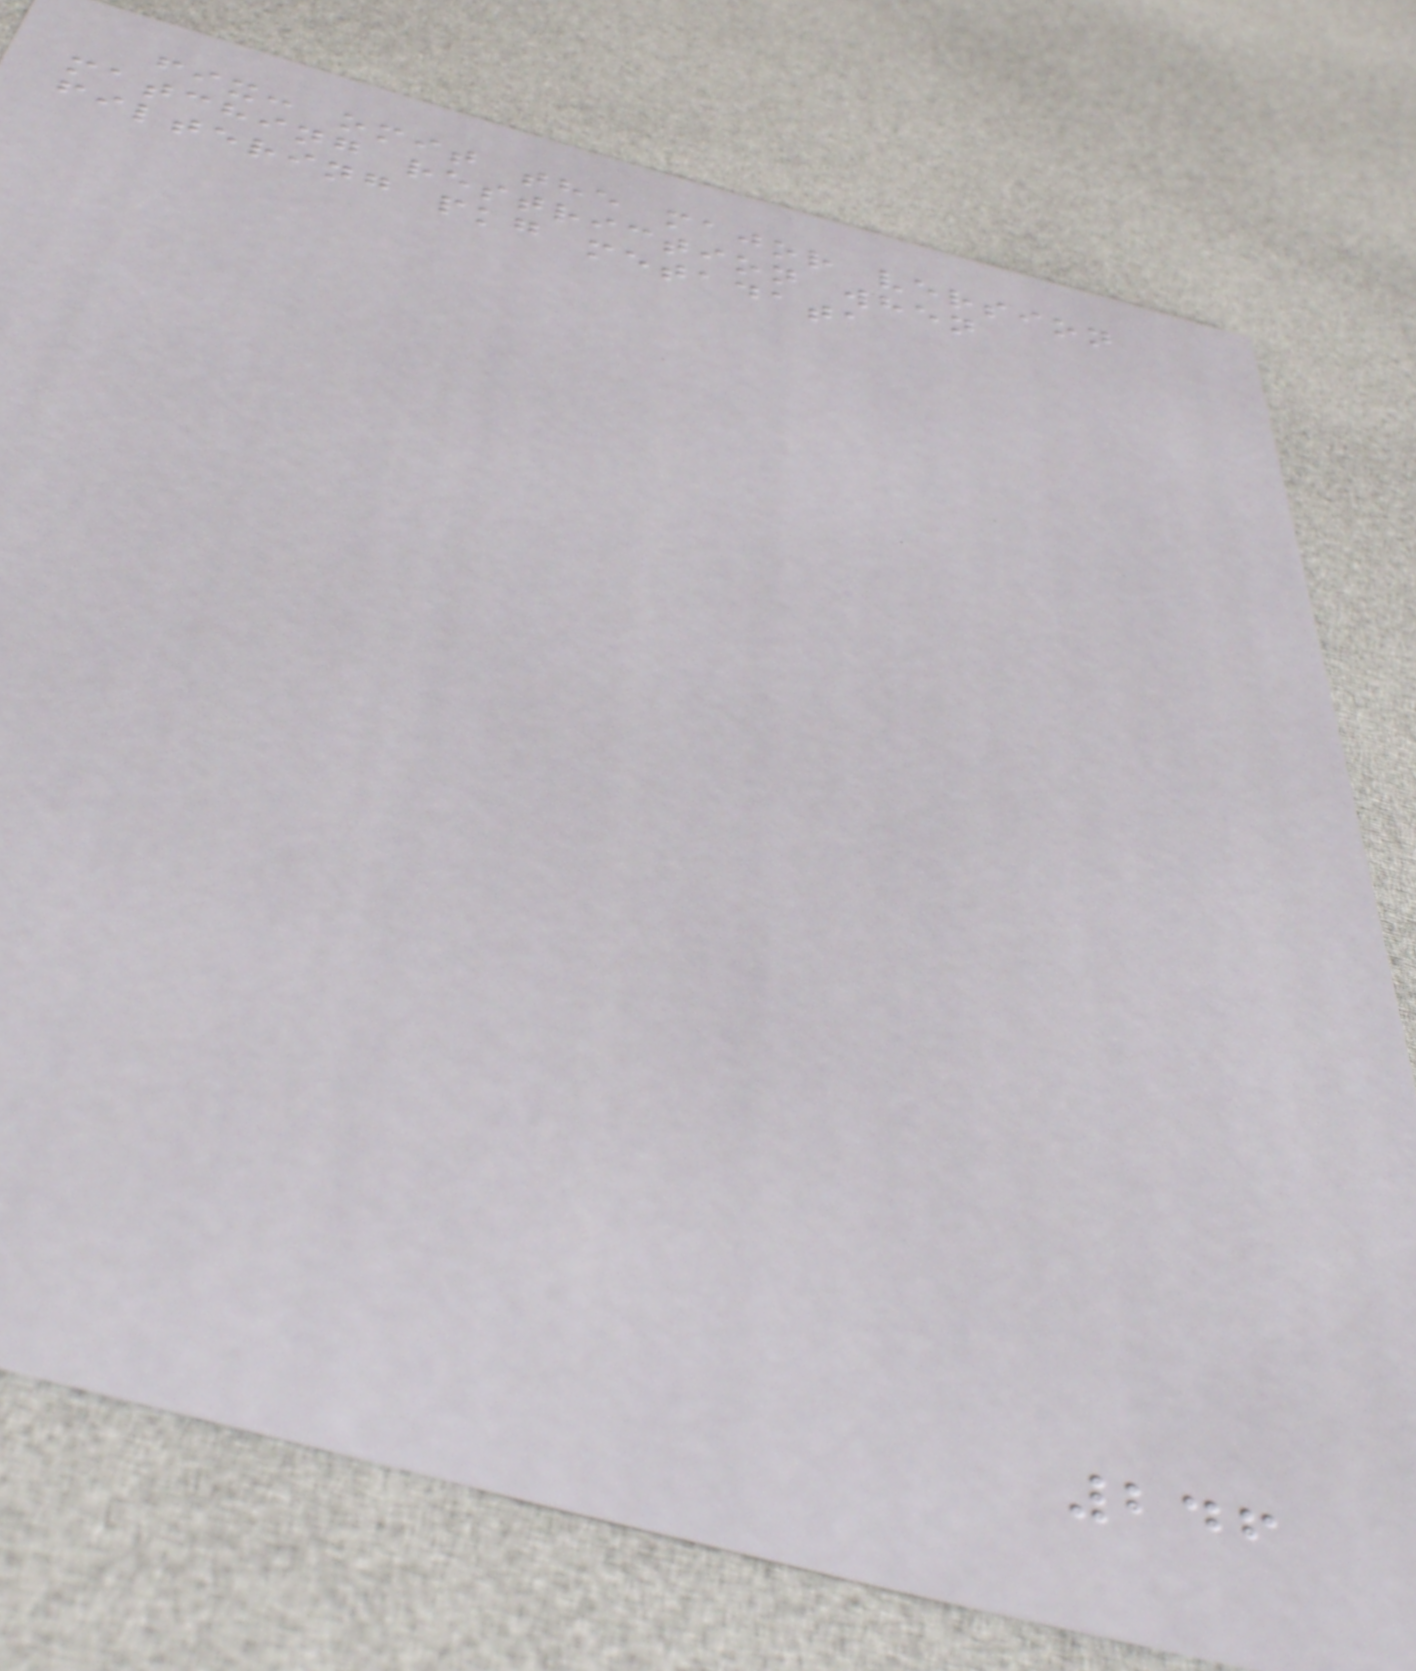fix: omit the major version
matching restriction when
filtering pkg metadata
246
